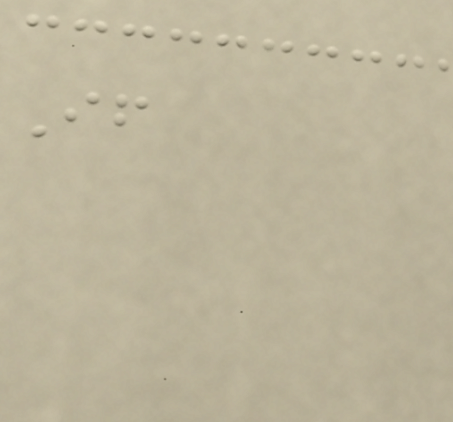If
